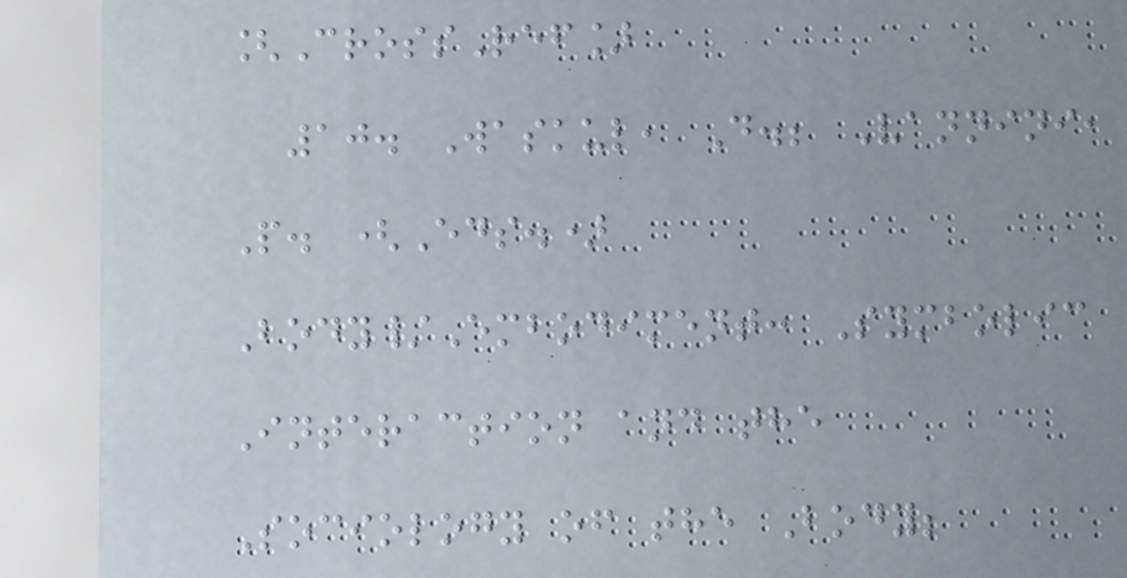[CrossRef]
10. Waskul, D.; Vannini,
P. (Eds.)
Body/Embodiment: Symbolic
Interaction and the
Sociology of the Body;
